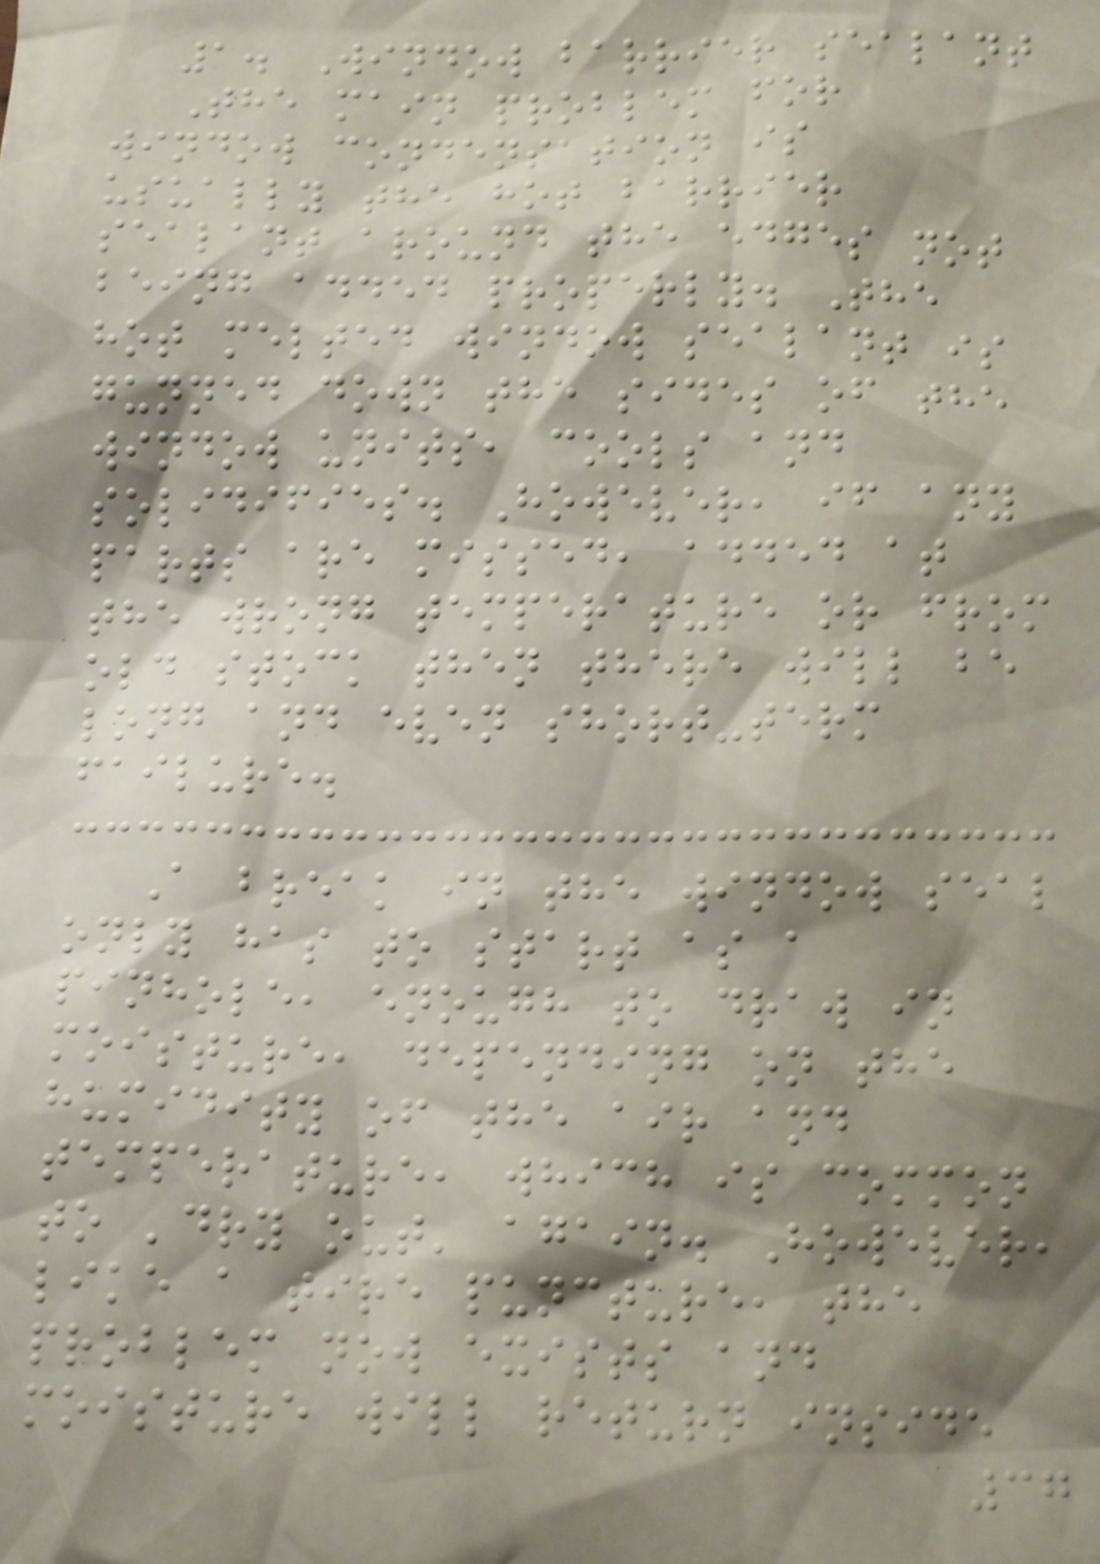1. Window barrier sealant
The main problem for
window condensation is
usually the hot barrier
sealant around the edges not
being added properly. The
hot melted window sealant is
gunned down the sides of the
window units, cools and
solidifies. However, if any
parts are missed, added at
the wrong temperature or from
old stock then there will be
long and even short-term
failure.
A break in the window seal
only has to start as a
pinhole, enough to draw in
moisture, depending on the
humidity of the air and
temperature, which is common
to 'dry out' again. However,
like a tire puncture, the
problem now exists and
moisture will return inside
37
